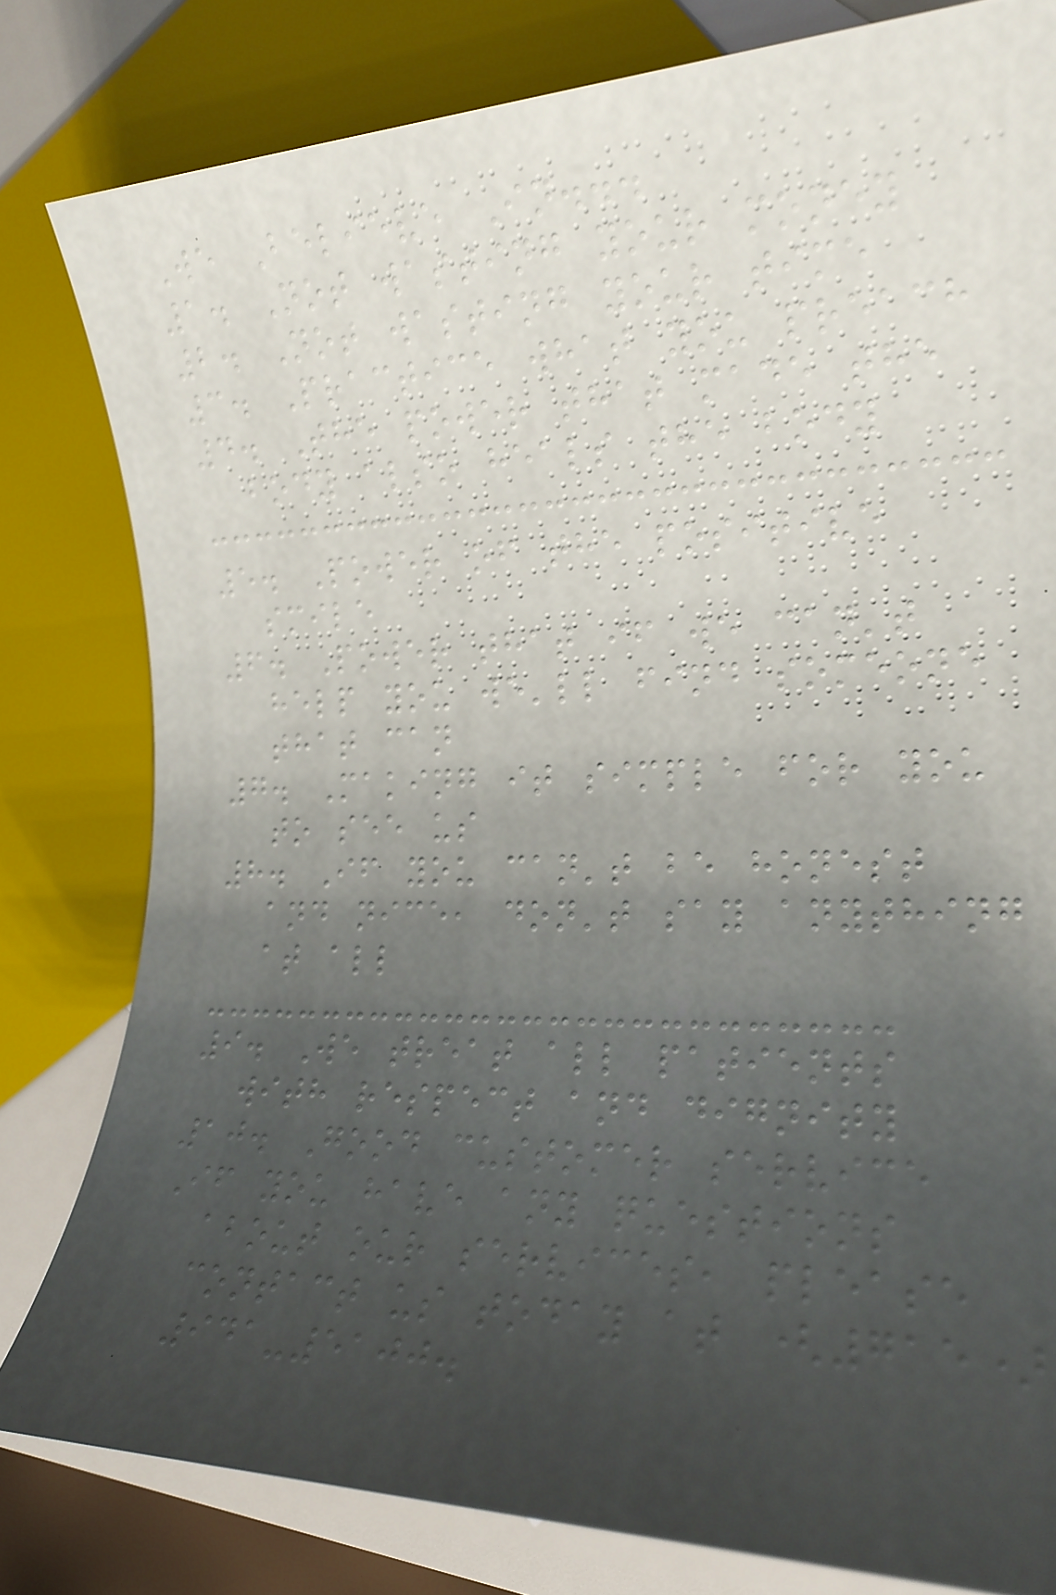We Believe In...
1. Not wasting your money
2. Not wasting your time
3. Practice what you preach
4. The power that made the
body also heals the body
5. Power of the positive
smile
6. Power that if we can't
help you we'll find someone
that can
7. Making it simple for you
to see us
8. If you can't be honest
and nice, don't say anything
at all
9. We treat all patients
with respect and dignity
10. Good customer service
If you have any questions
about our services, please
contact us today at (715)
941-5100.
